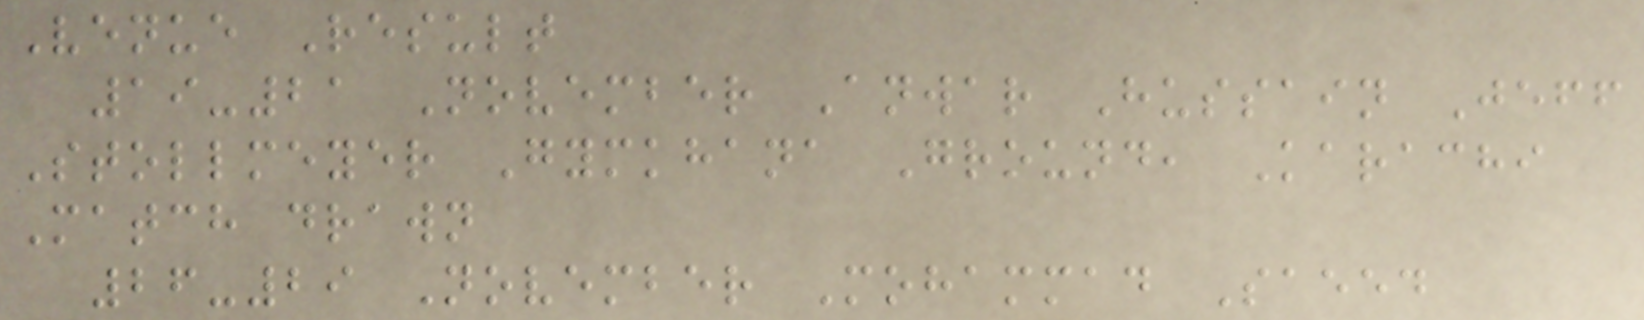Venue Result
19-21 November Anwar Hussain Jeff
Stollmeyer Gymkhana Ground, Karachi
Match drawn
26-29 November Mohammad Saeed
